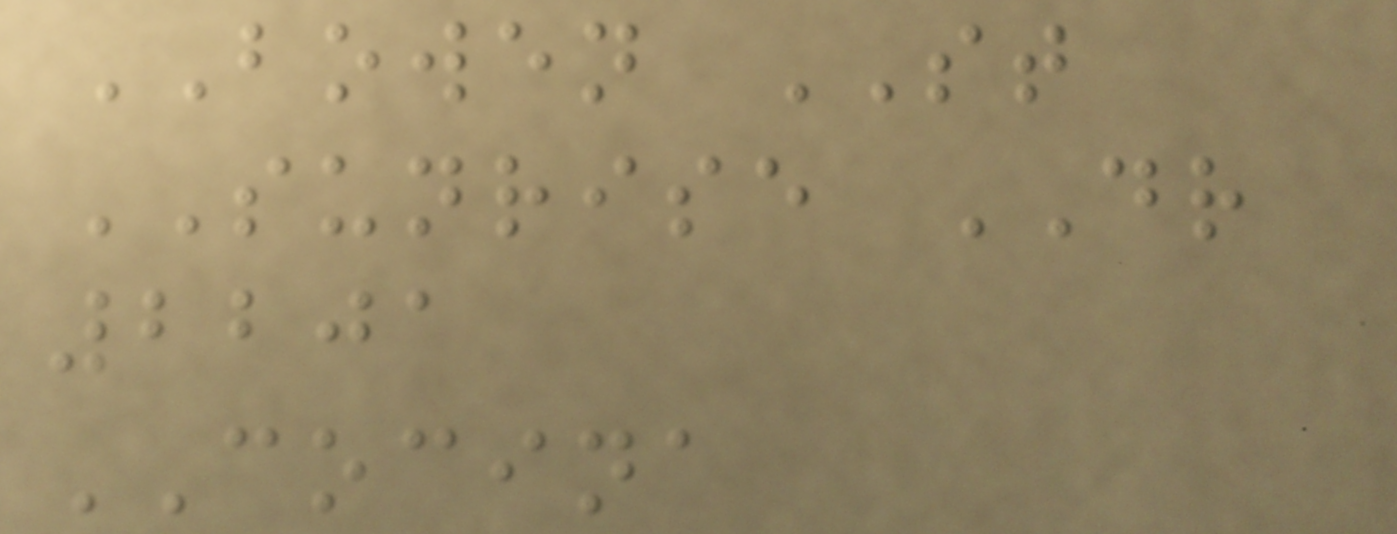BOWEN ST
SUNRISE DR
2201
COCINA
